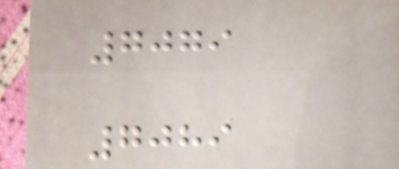7079
7089
